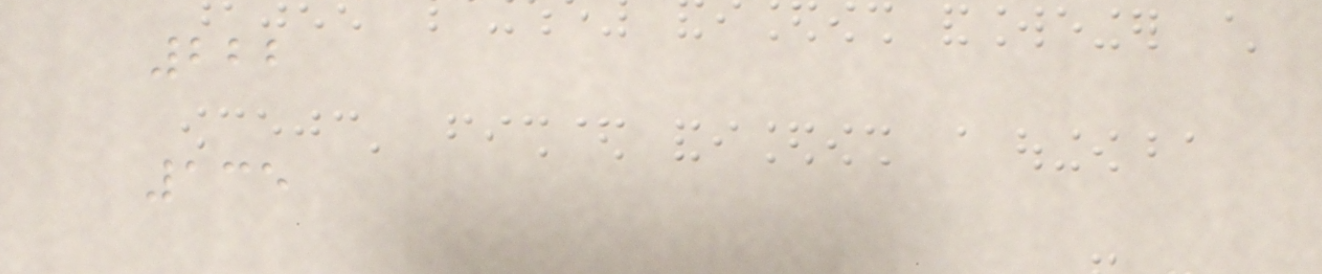222
135
